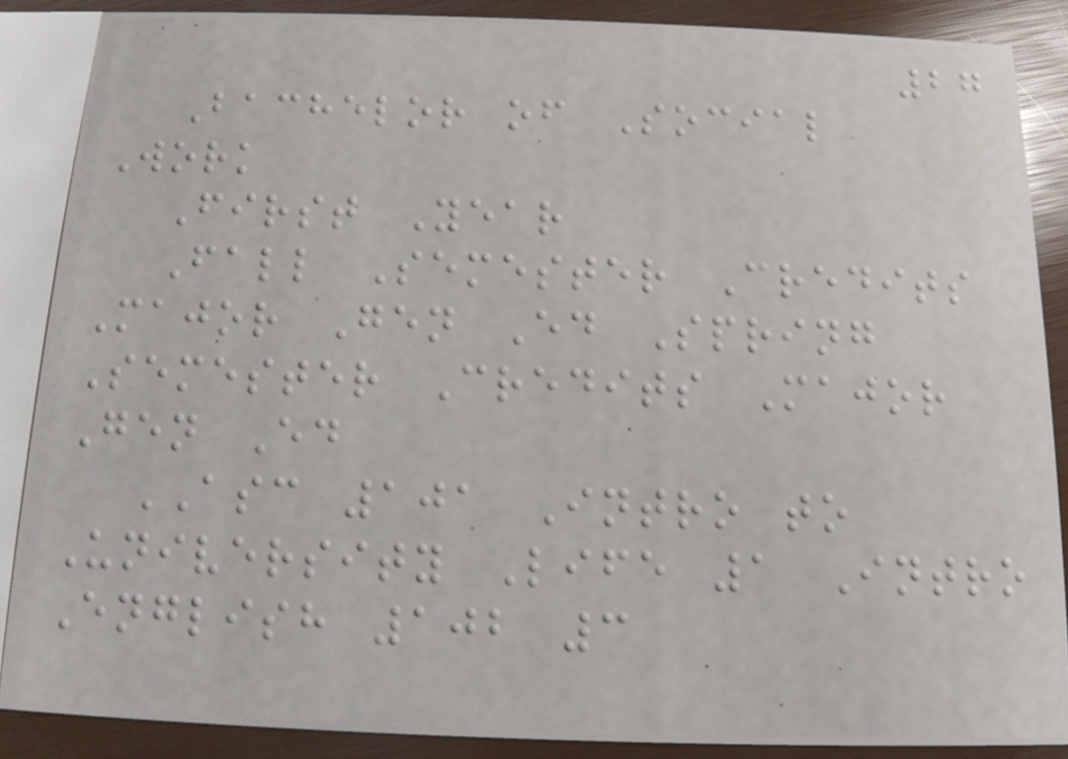27
Bachelor of Social
Work
First Year
Fall Semester Credits
Major Gen Ed Spring
Semester Credits Major
Gen Ed
ASC 101 Intro to
University Life 1 Intro
English 102 3
